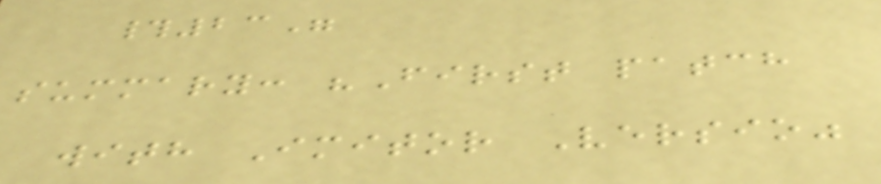#23"
summary: "First patch
with Imitor Versio"
